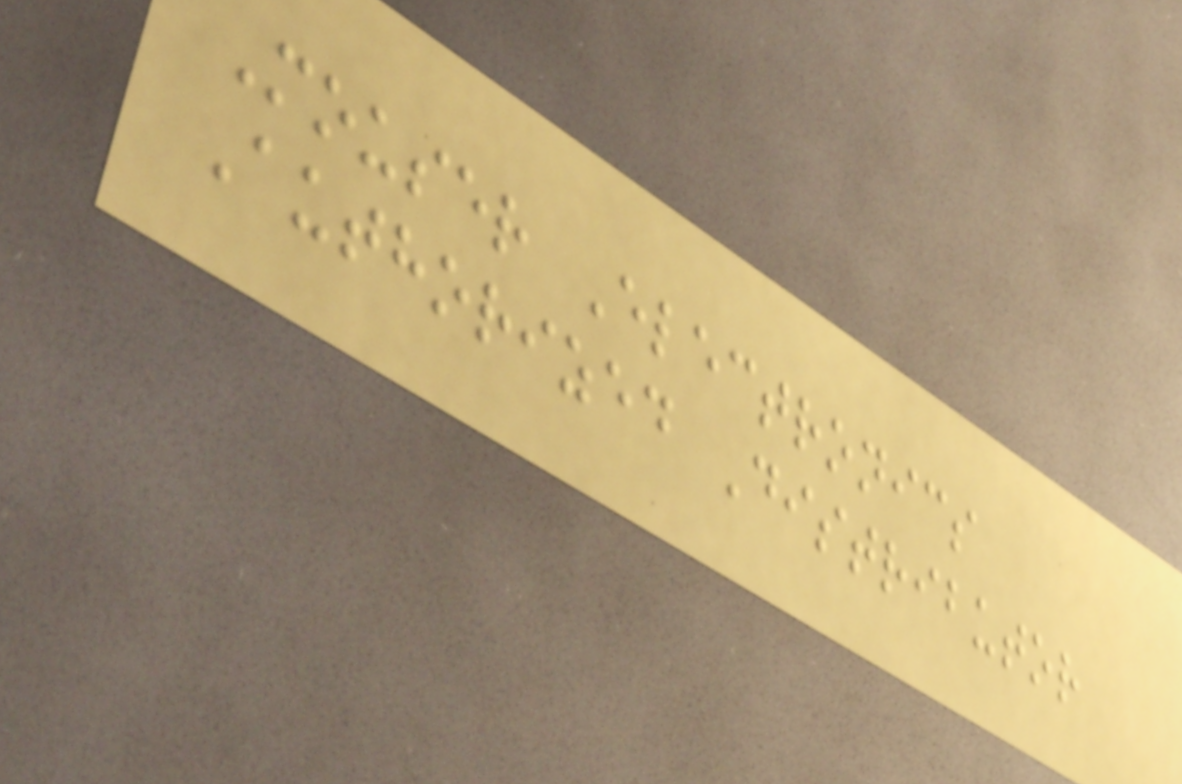Mouser Electronics
Authorized Distributor
